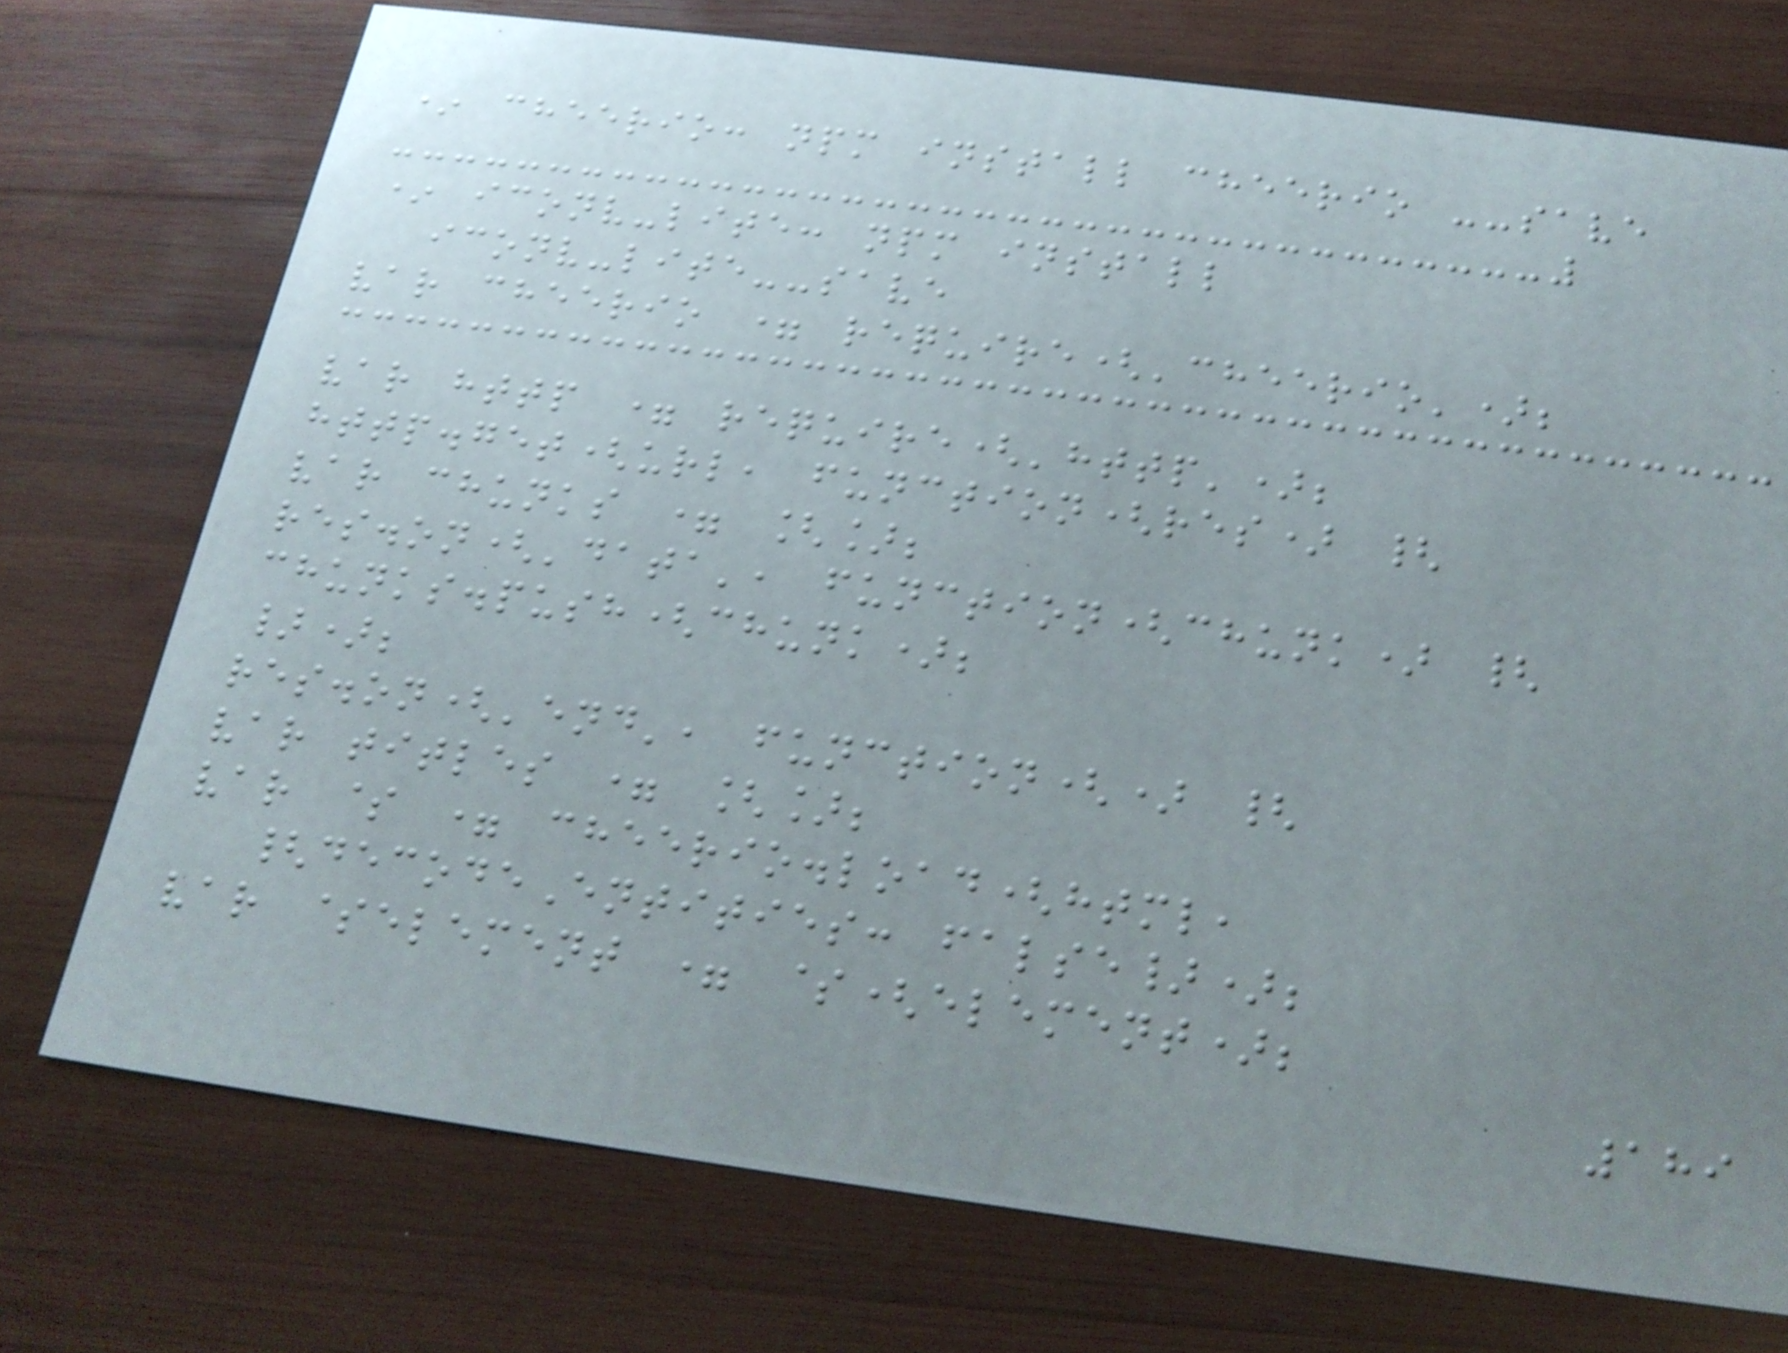* cheerio: npm install cheerio --save
* iconv-lite: npm install
iconv-lite--save
var cheerio = require('cheerio');
var http = require('http');
http.get(url, function(res) {
var chunks = [];
res.on('data', function(chunk) {
chunks.push(chunk);
});
res.on('end', function() {
var titles = [];
var $ = cheerio.load(html,
{decodeEntities: false});
var $element = $(element);
189
